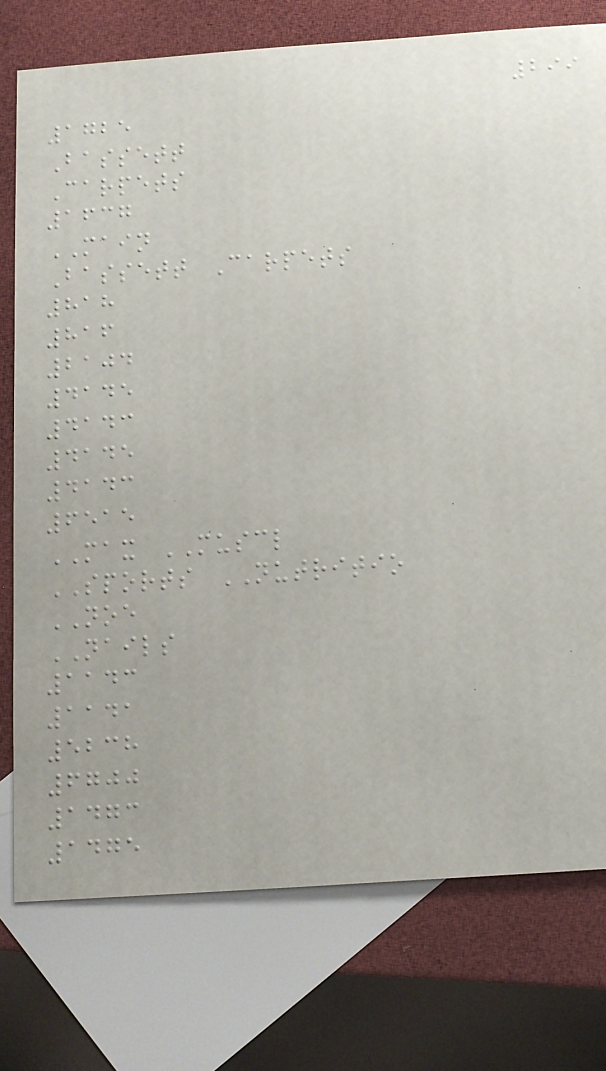299
1725
Bassett
Carpets
1637
MAIN
Bassett Carpets
818
816
2104
4145
4143
4145
4143
6515
MAX MUSCL
SPORTS NUTRITIO
NOE
NAILS
1143
1141
5238
6700
1473
1475
